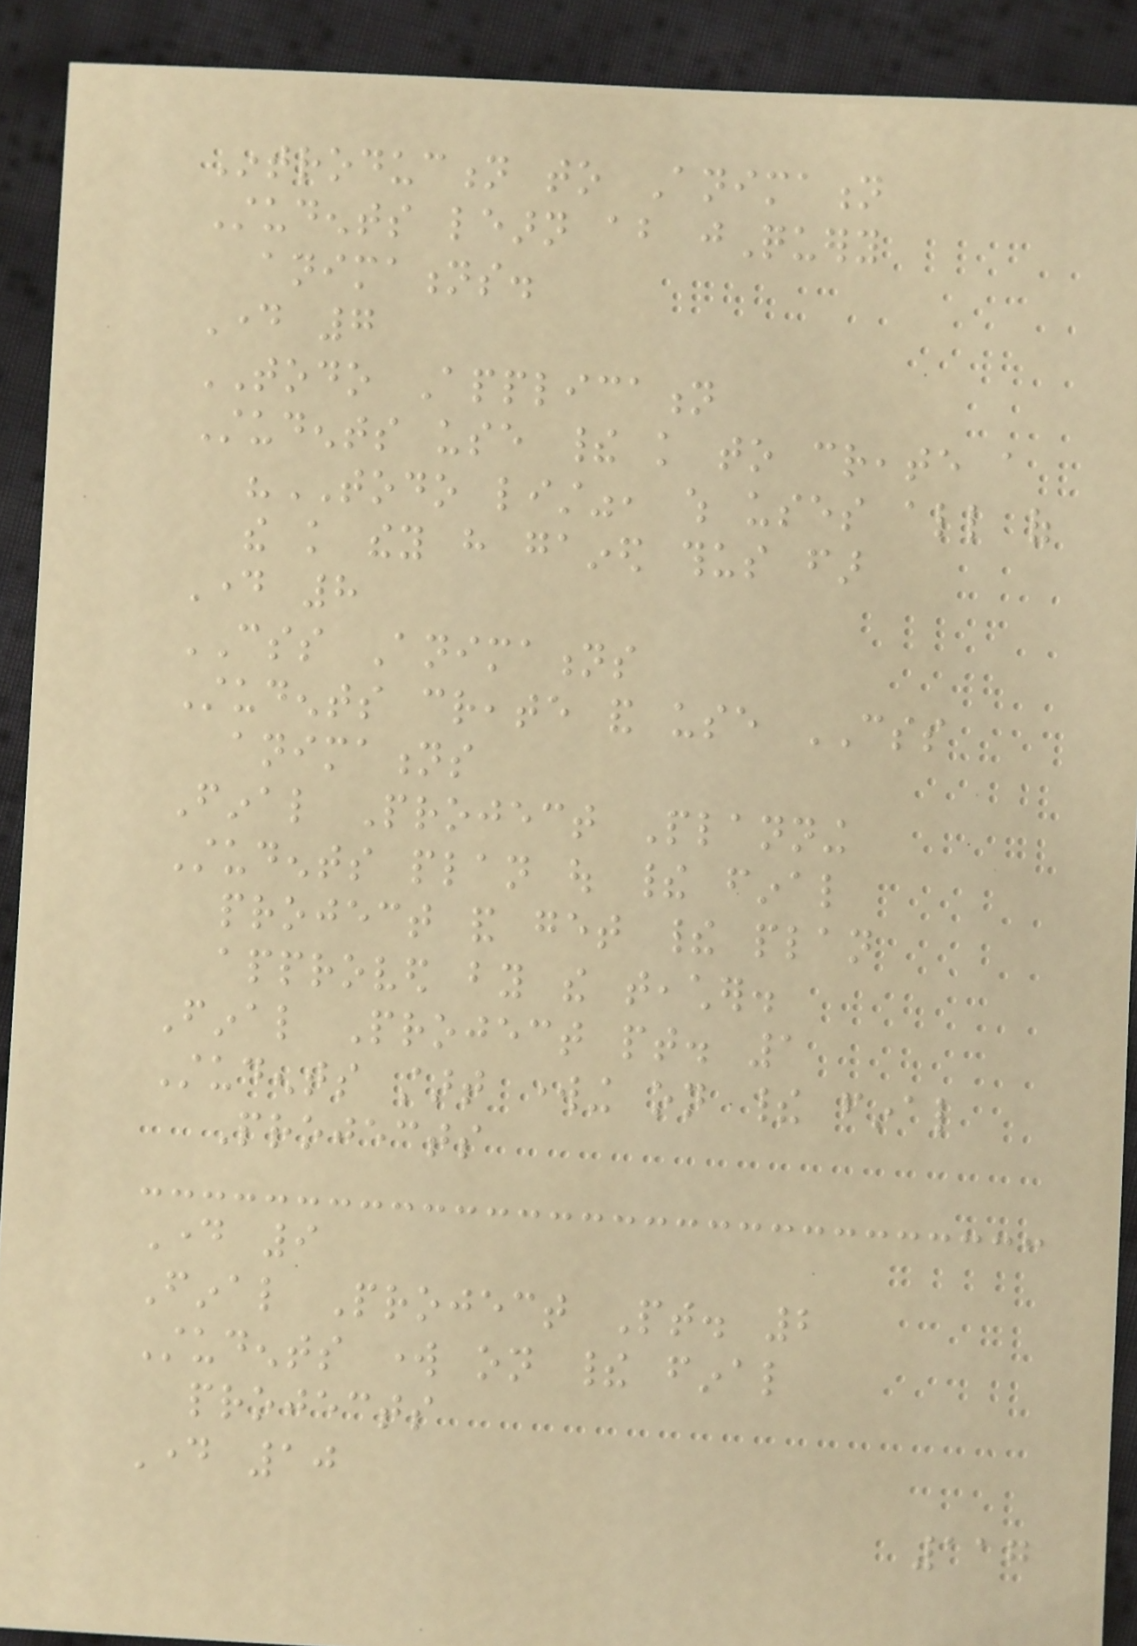Introduction to Animation
Students learn about jQuery
animations.
Day 7
TODO Application
Students use their knowledge to create a
"TODO list", which uses all of
the knowledge they have gained thus far
Day 8
CSS Animations
Students create and use CSS
animations
Final Project Planning
Students plan out their final
project and get their plan
approved by the teacher.
Final Project pt. 1
Students start working on their final
Projects
Day 9
Final Project Pt. 2
Students work on their final
projects
Day 10
117
